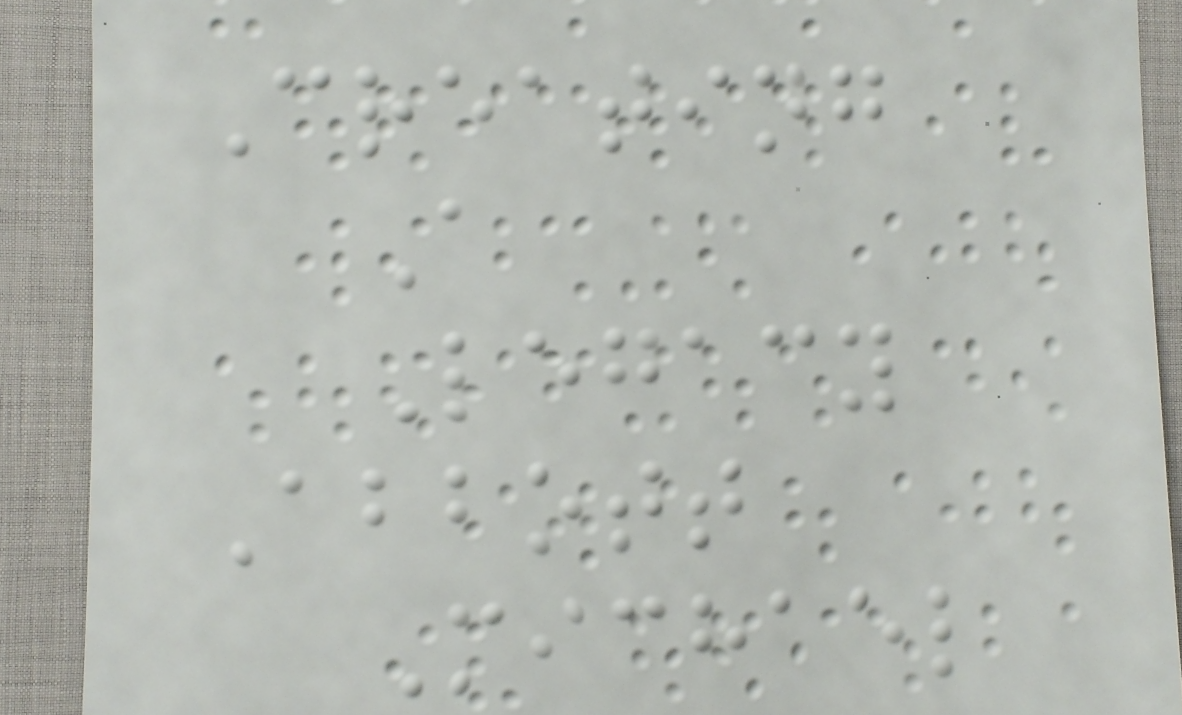Creating
A
Legacy
Abbott
Michael
